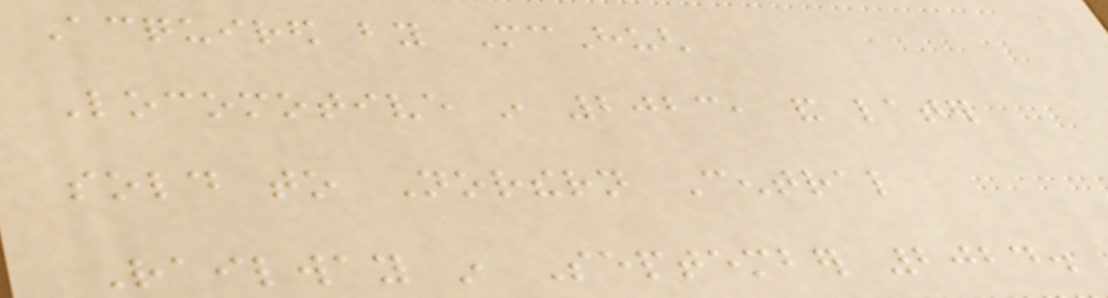Acquired by McHugh
Locomotive in 2023, and later
sold to Northern Central
Railway in September 2024.
